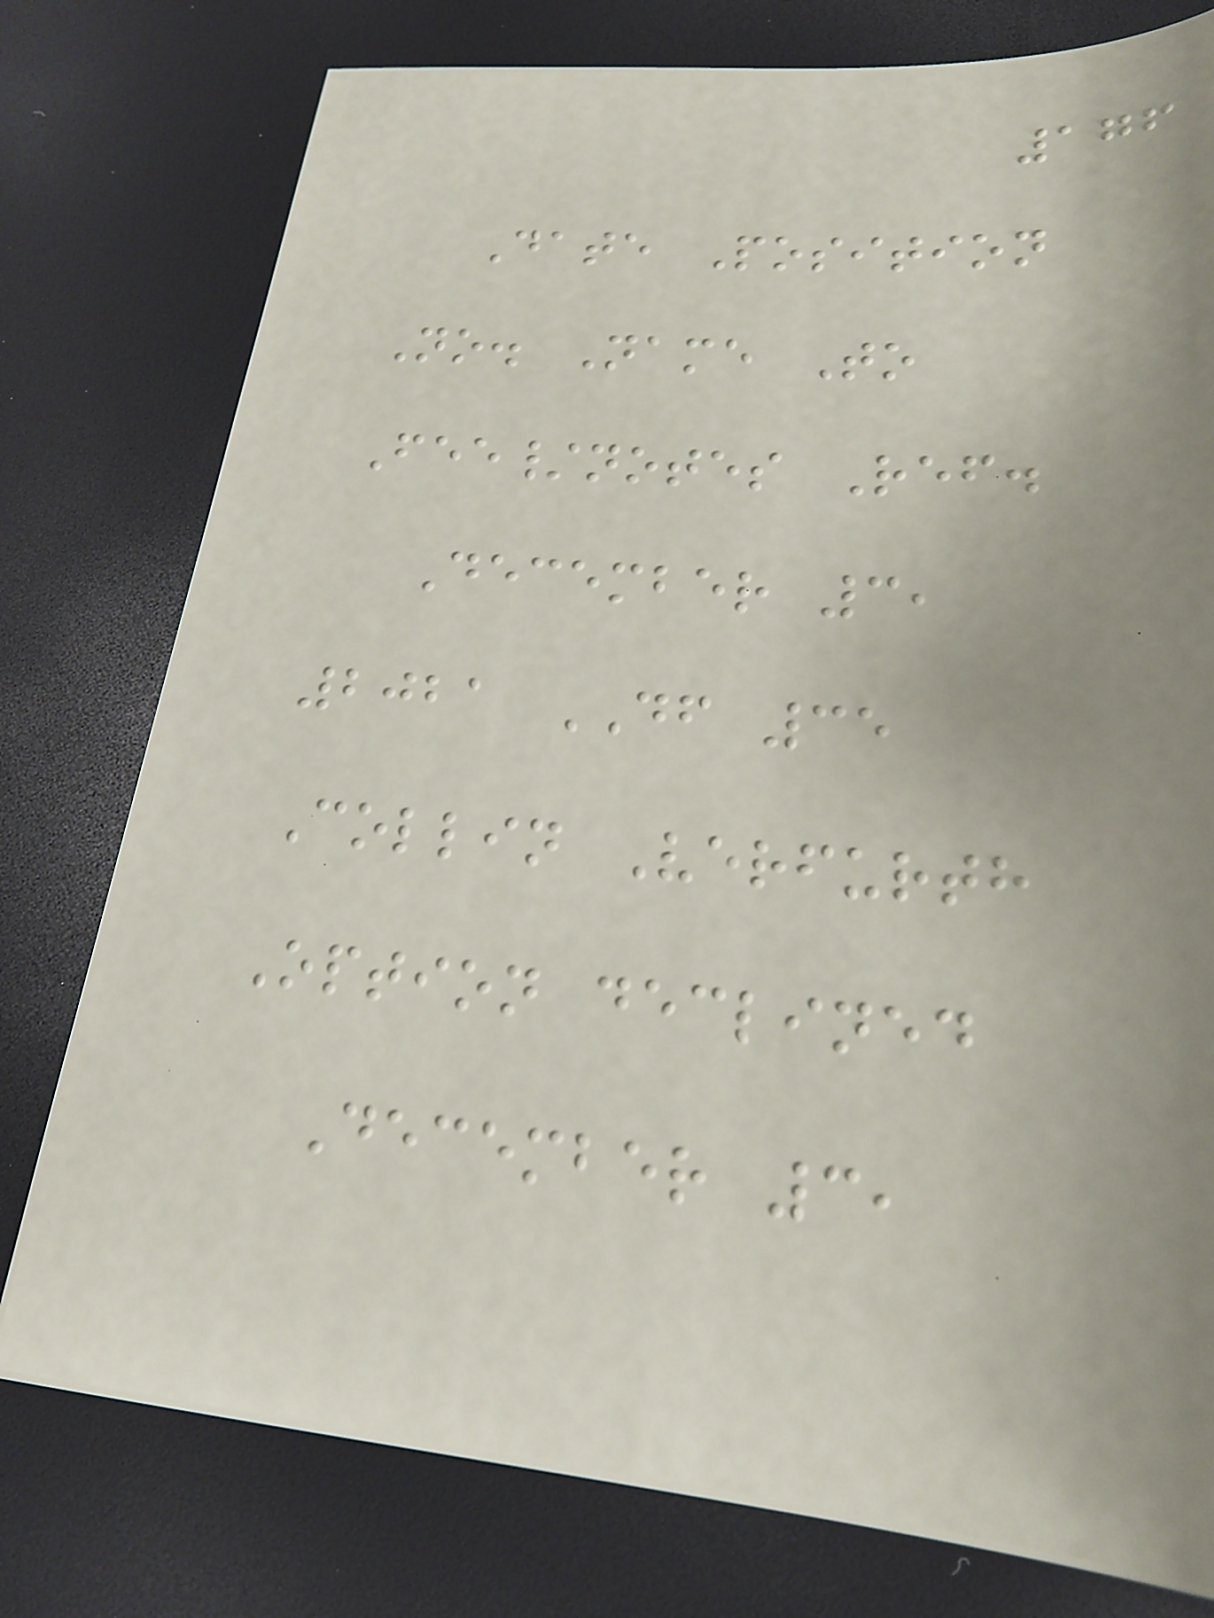176
Date Position
No. Name To
Fee/notes Ref.
December 3,
2021 DF 35
Collin Verfurth
Option declined
December 3,
